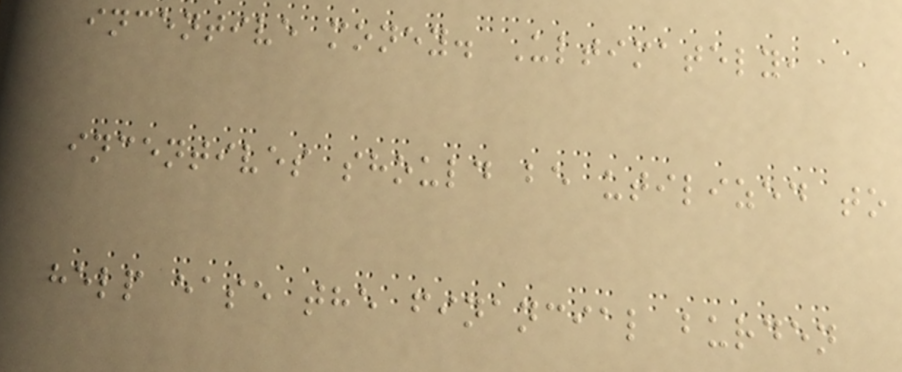incentive money. Ultimately,
incentives should be utilized to
help ease the financial burden
